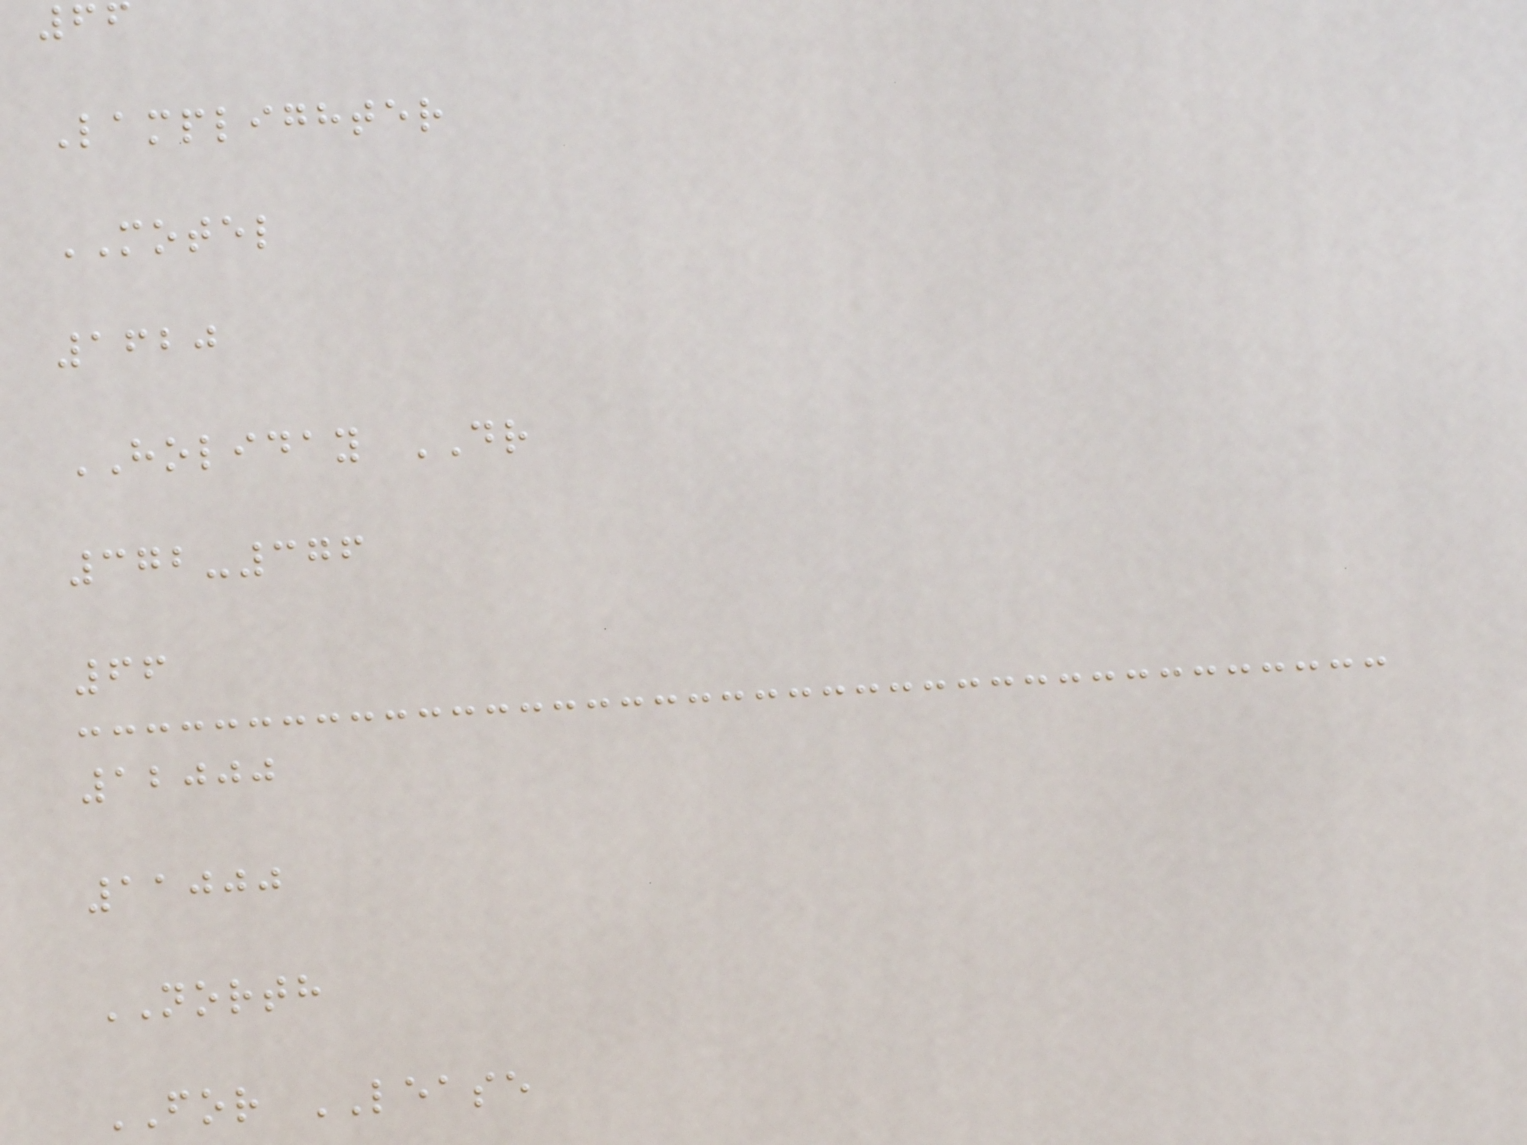66
Lamplighter
MOTEL
1620
HOLIDAY DR
372-376
66
12000
11000
NORTH
FOR LEASE
